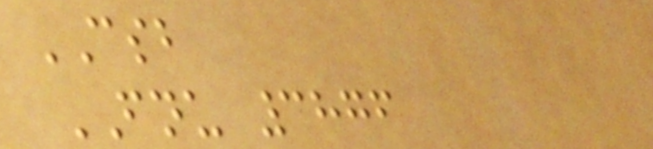CSB
FNU 3876
